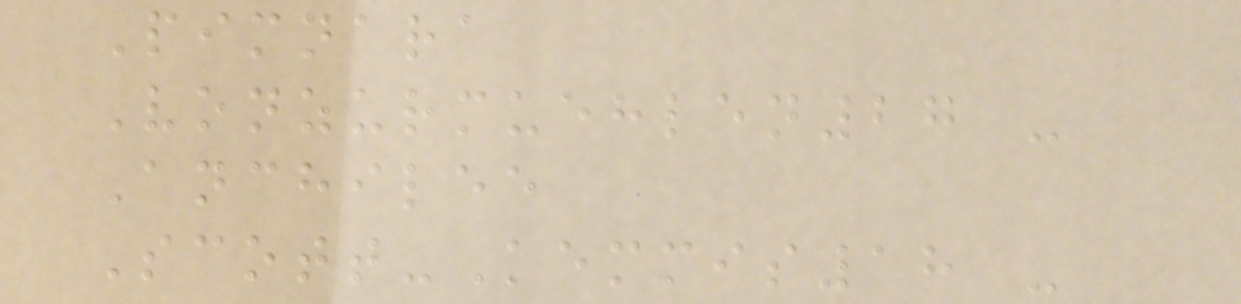Pimnara
Vonzurmuehlen27 -
Anchilee
Scott-Kemmis18 -
